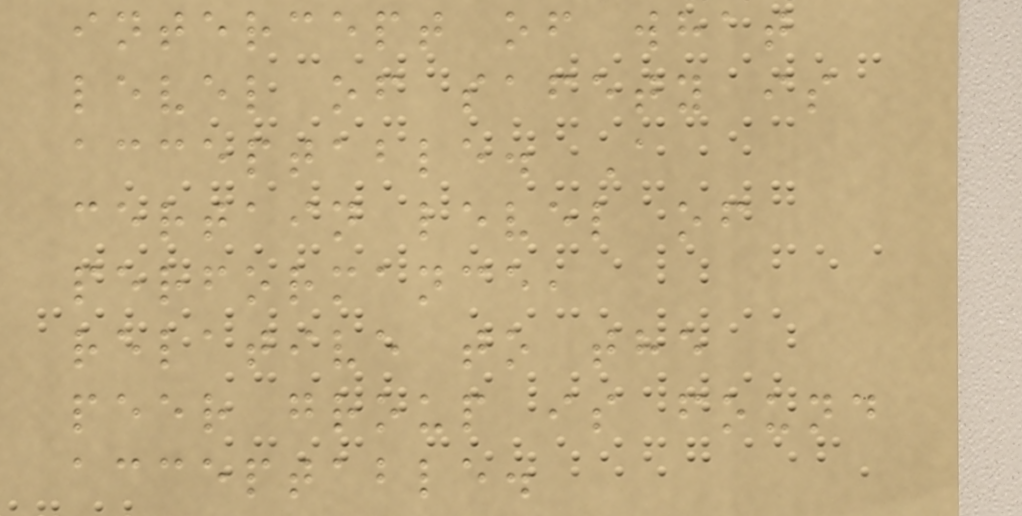intercept of what
level of safety is
acceptable. A
certain level of
performance,
relative to the
peer group is found
acceptable.
